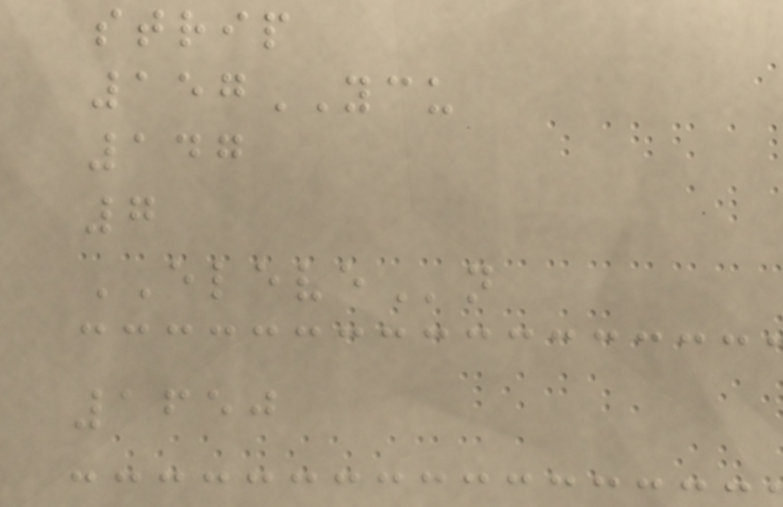strip
157YCU
147
7
ELEVEn
1650
